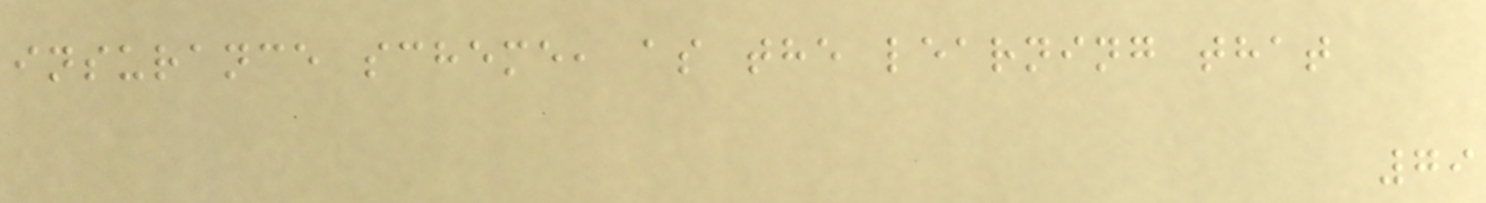insurance scheme, as the learning that
79
